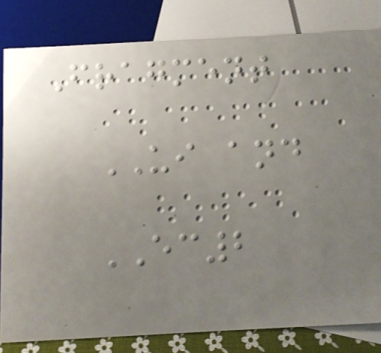Fragment
UI and
EC2
